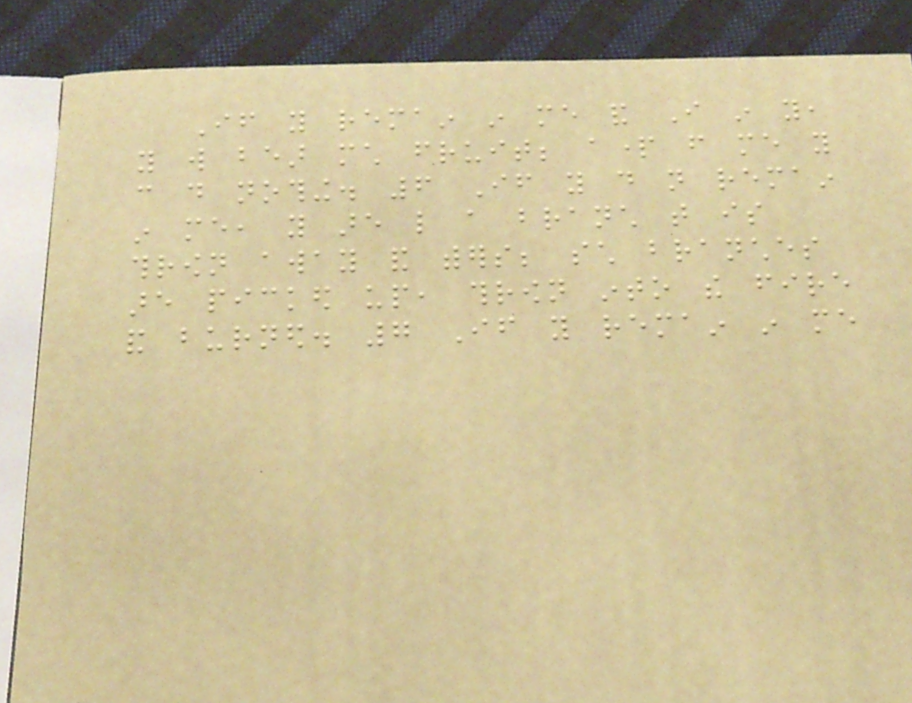If you remain in me and I in you,
you will bear much fruit; apart from me you
can do nothing. 6 If you do not remain
in me, you are like a branch that is
thrown away and withers; such branches
are picked up, thrown into the fire
and burned. 7 If you remain in me
